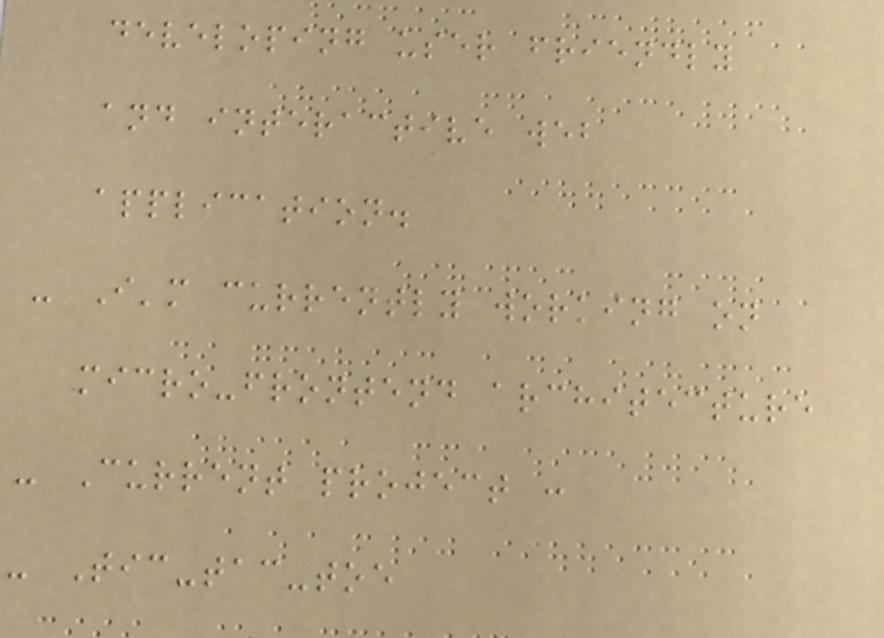developing user friendly
and interactive web
application.
- I'm currently working on
micro-frontend architecture
- Current project :
- Tic-tac-toe
